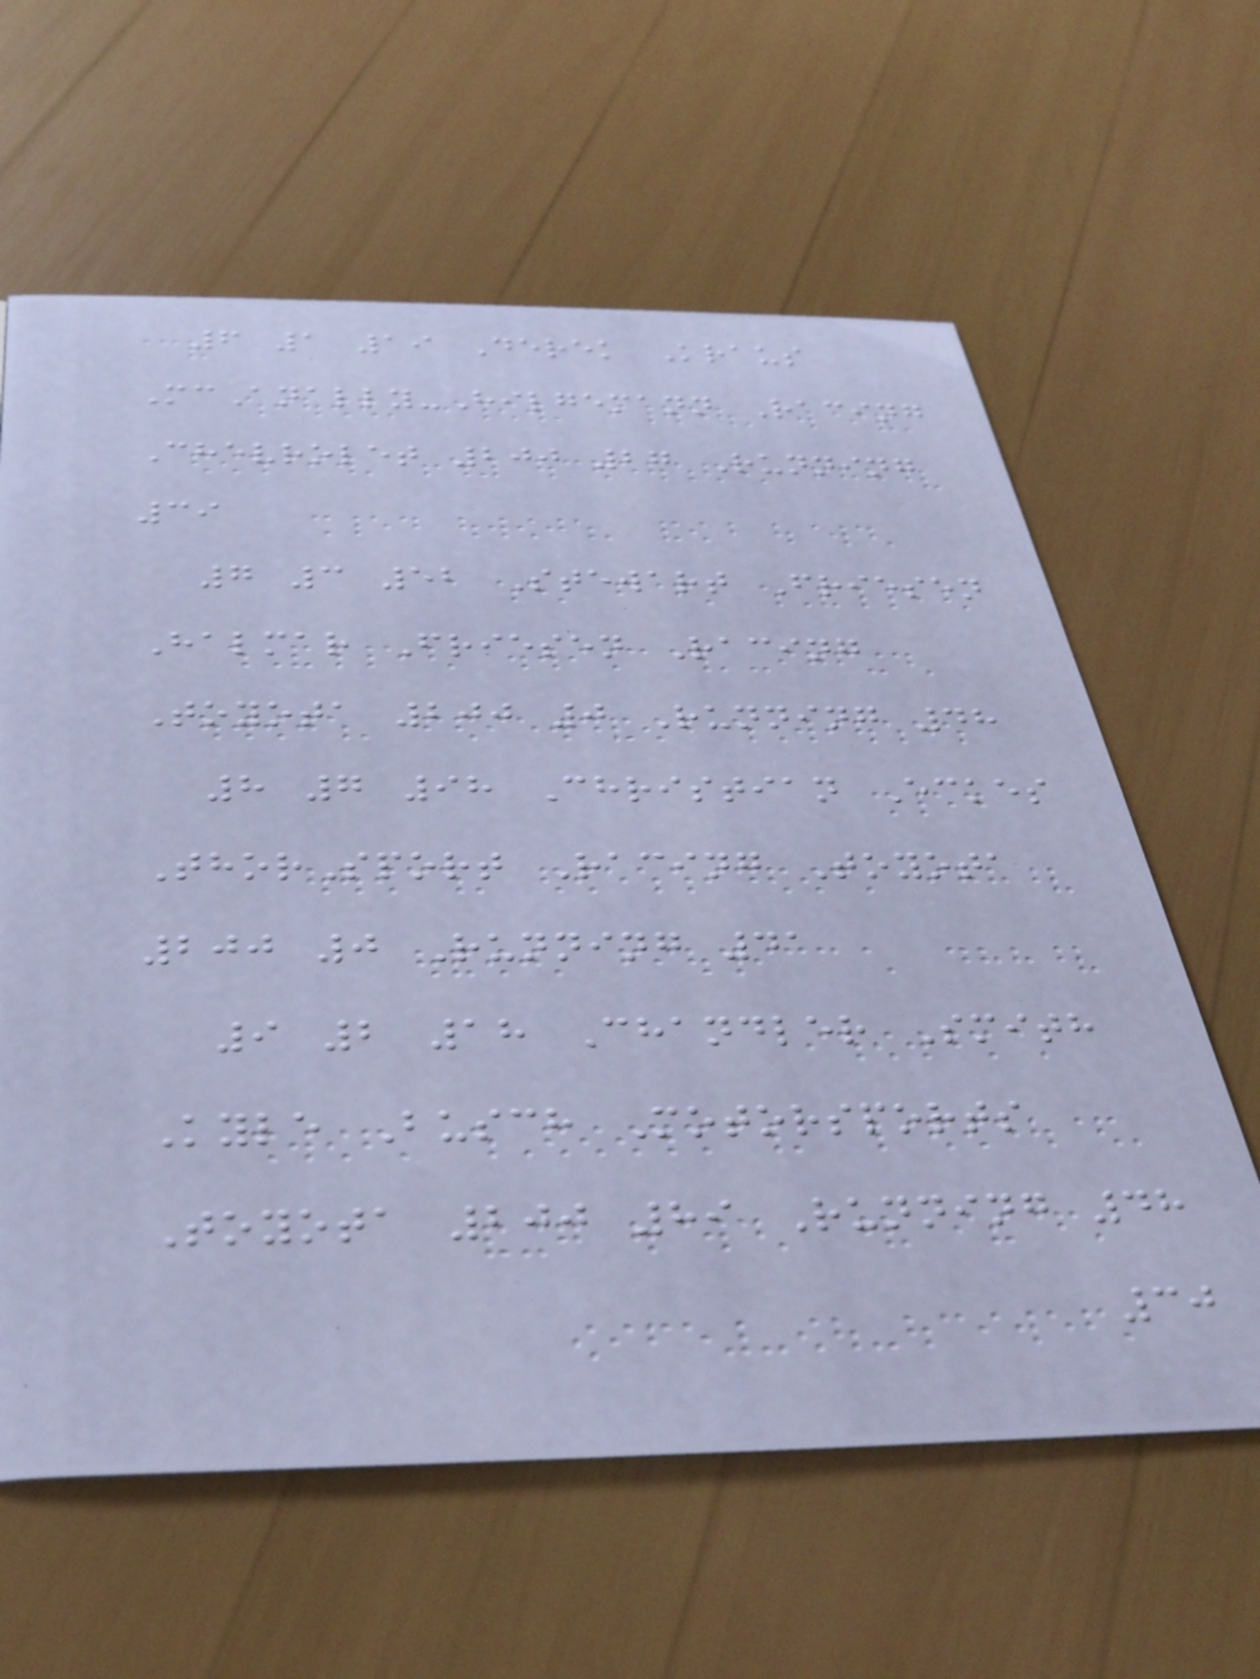6 1 19 Derek Kraus
McAnally-Hilgemann Racing
Chevrolet 200 27 Running
39
7 3 52 Stewart Friesen
Halmar Friesen Racing
Toyota 200 0 Running 48
8 7 98 Christian Eckes
ThorSport Racing Toyota
200 0 Running 41
9 2 18 Chandler Smith
Kyle Busch Motorsports
Toyota 200 89 Running 48
30
